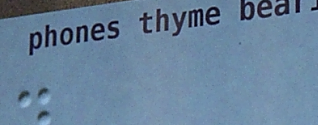.
